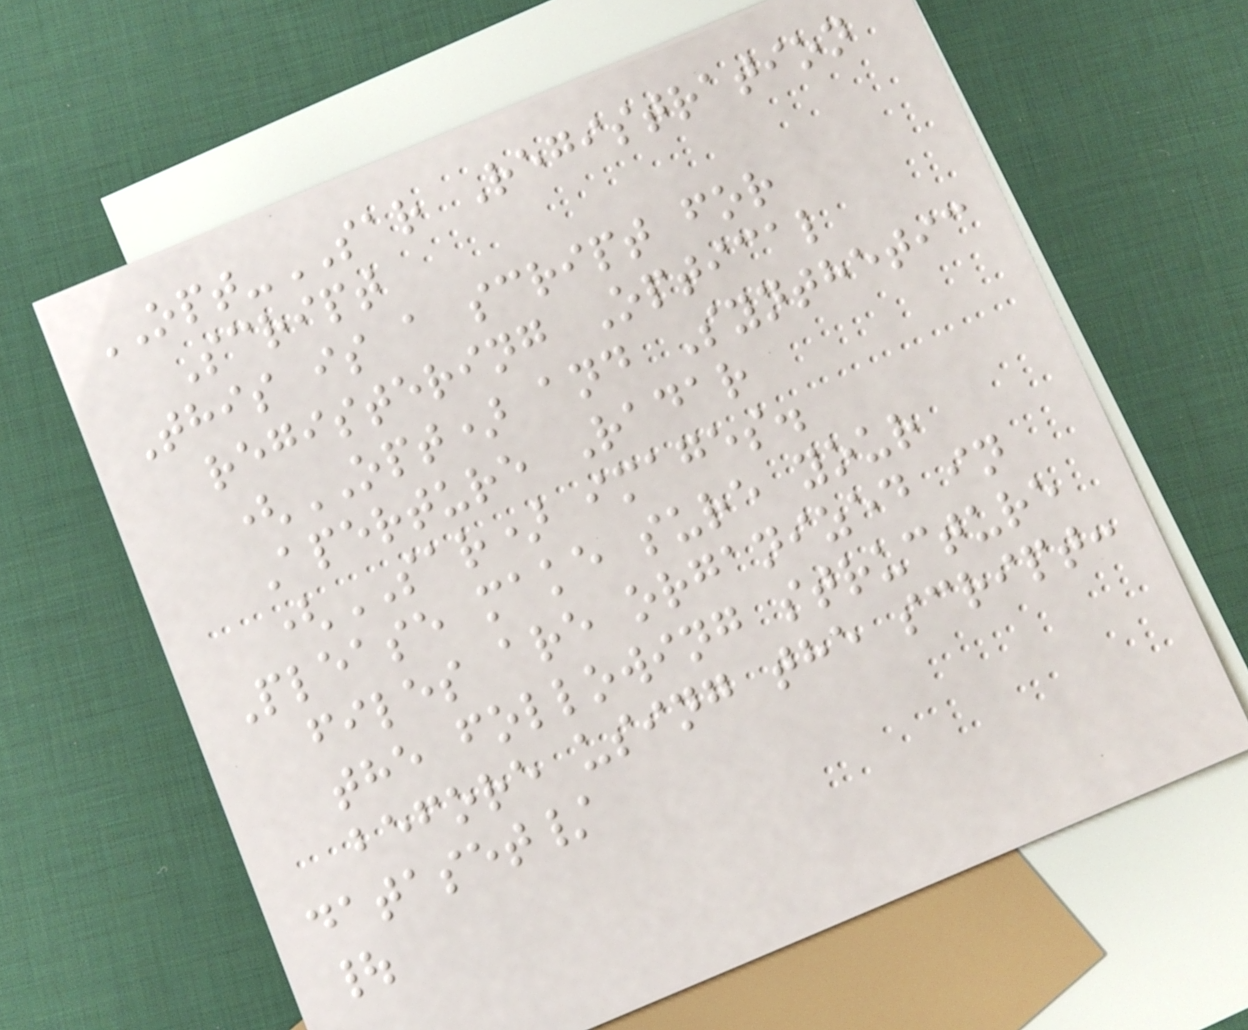OPT-SAR Registration
Script
This is a script for
registering Optical
(OPT) and Synthetic
Aperture Radar
(SAR) images.
Please make sure your
files are organized in
the following structure
before using the script:
dataset/
|
